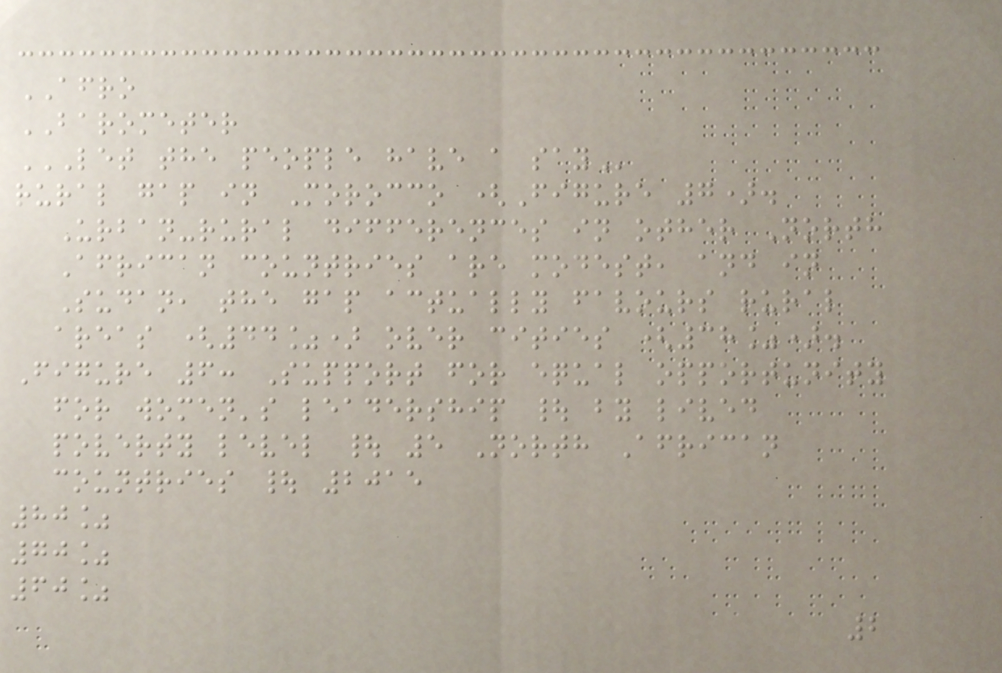AFRO
BAROMETER
LET THE PEOPLE HAVE A SAY
rural gap in Morocco (Figure 7).
Urban-rural differences in other North
African countries are modest, and in
Sudan, the gap actually favours rural
areas (44%) over cities (38%).
Figure 6: Support for equal opportunity
for women's leadership | by lived
poverty level | 5 North African
countries | 2015
80%
70%
60%
2
